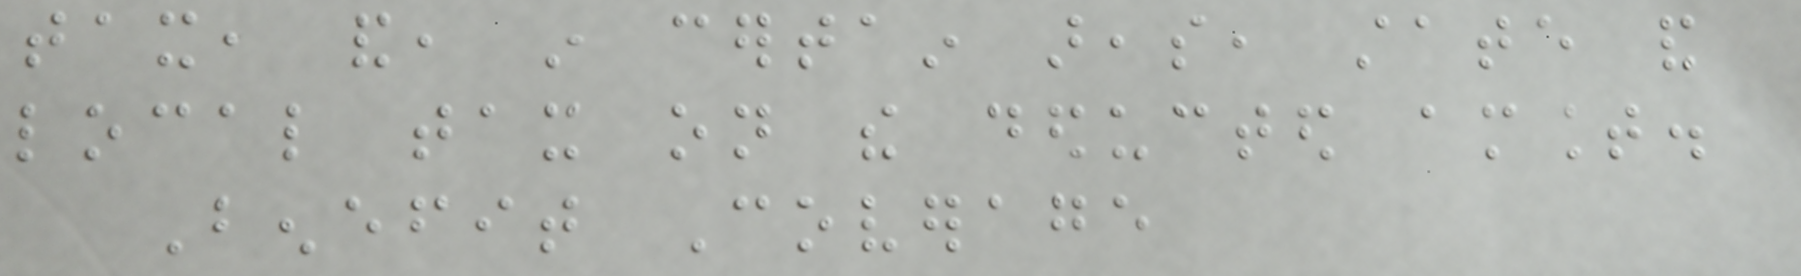tax, and, in certain areas, state and
local tax on the deducted amount.
Benefit Coverage
